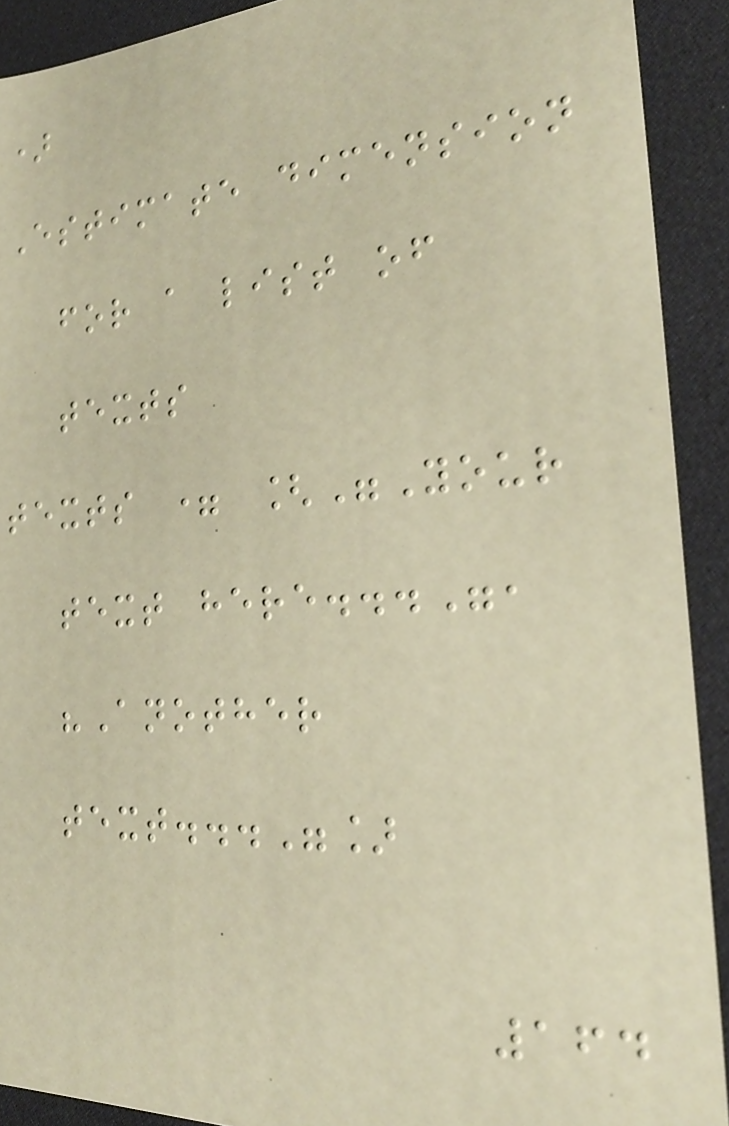)
Estimate dimension
for a list of
texts
texts = ["Your
text here...",
"Another
text..."]
164
